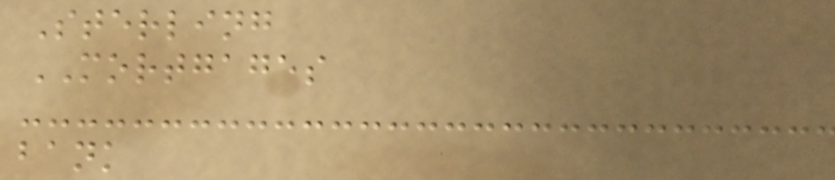Sterling
MORTGAGES
bank
